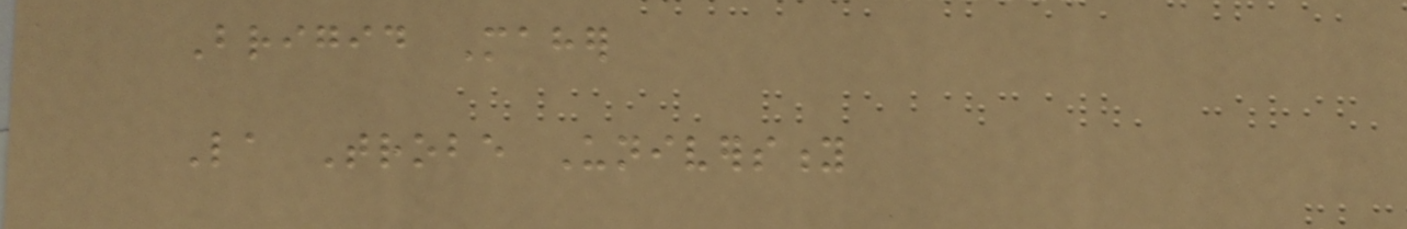Brigid Maher
La Trobe University
